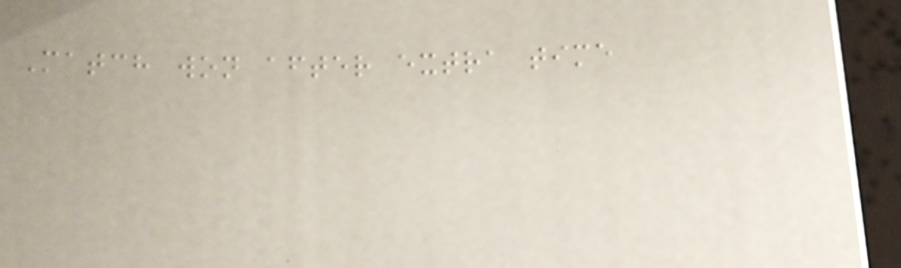Match won after extra time
